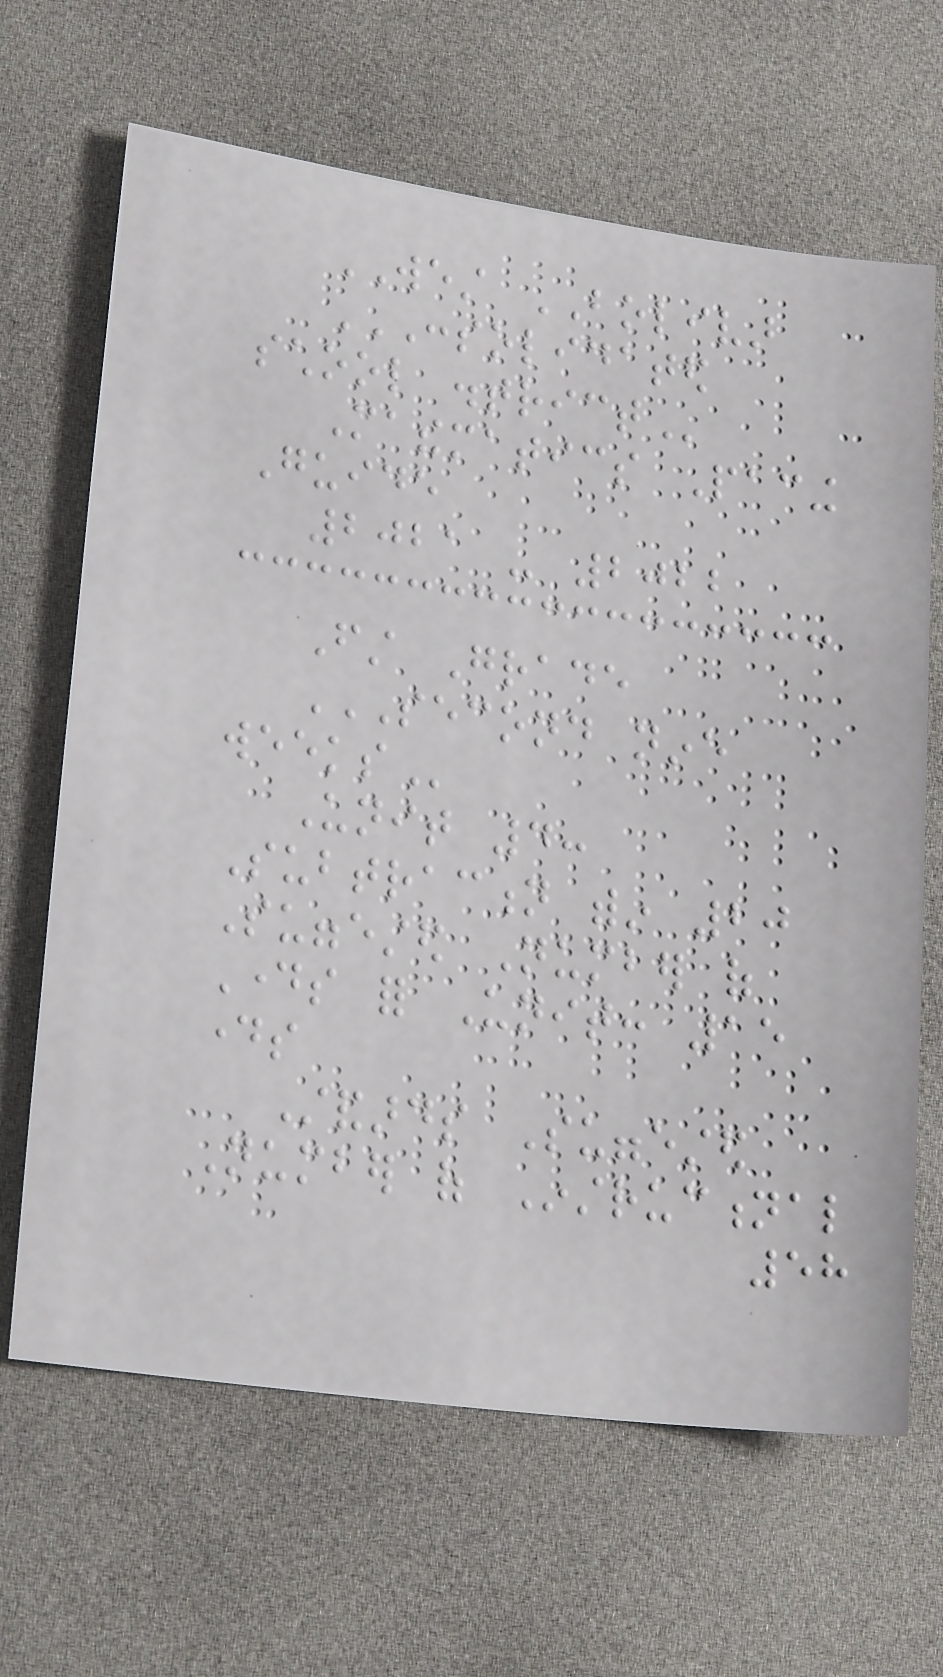WEST BOLIVAR
CONSOLIDATED
SCHOOL DISTRICT
Mathematics Pacing
Guide
2021 - 2022
First Grade
SECOND NINE
WEEKS
Unit 4:
Subtraction within 20
Suggested Number of
Days for Unit: 15
days
Standards Suggested
Number of Instructional
58
